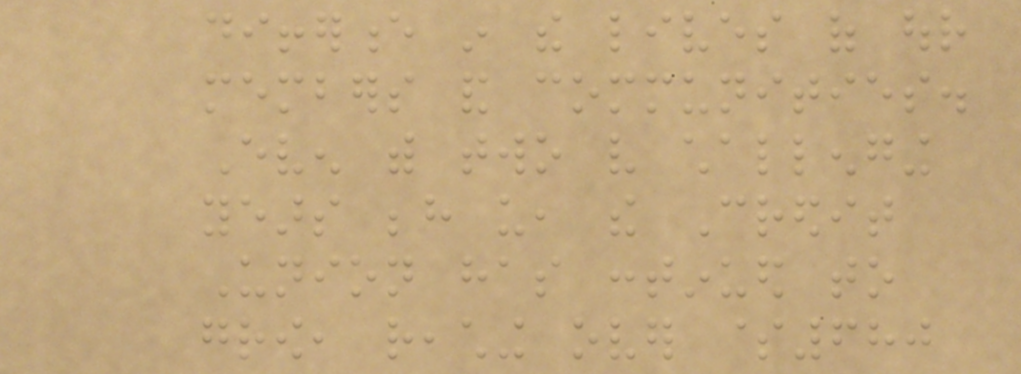difference in the lives of our
members and communities.
Even with two very challenging
years behind us, the Credit
Union has continued to
grow, reaching over $680
